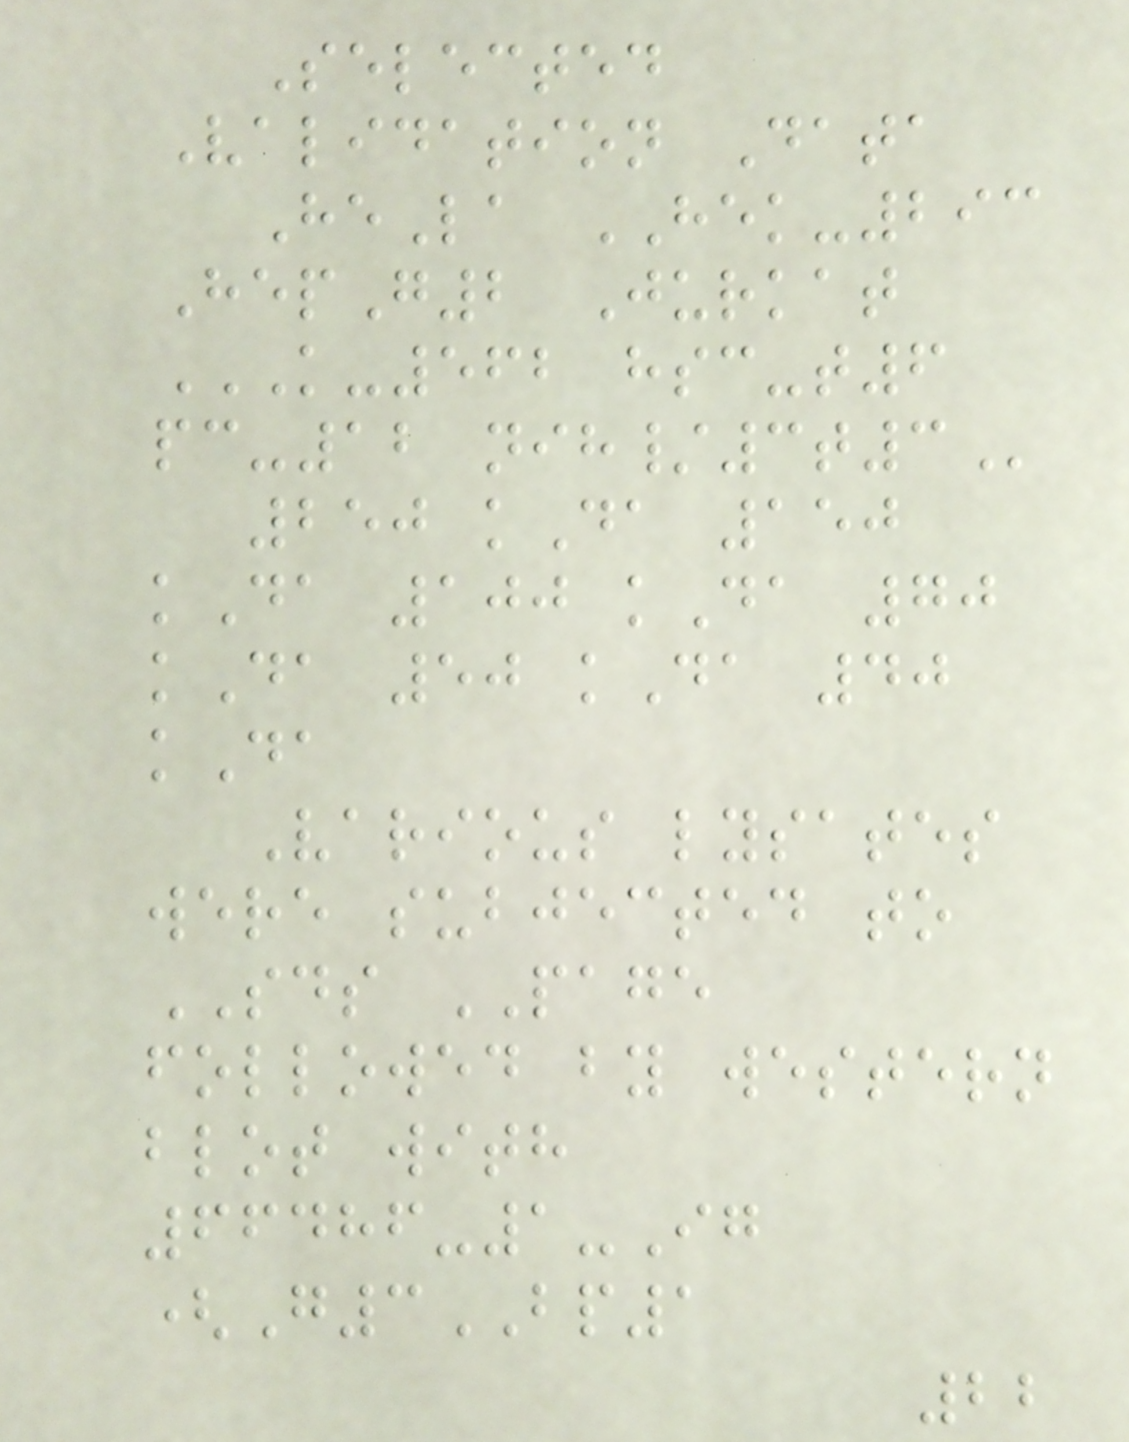Selected
Validation Data
HeLa HEK-293
HepG2 Jurkat
K-562 HSC-T6
PC-12 NIH/3T3
250 kDa 150
kDa 100 kDa 70
kDa 50 kDa 40
kDa
Various lysates
were subjected to
SDS PAGE
followed by western
blot with
66486-1-Ig
(G3BP1
22
